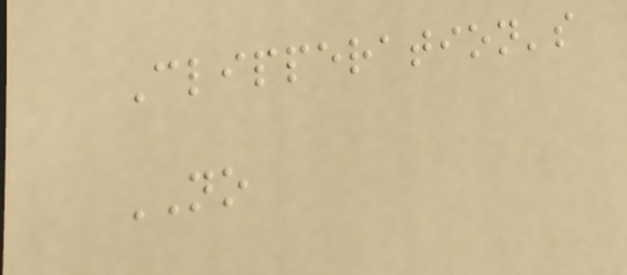Clipperation's
NO
